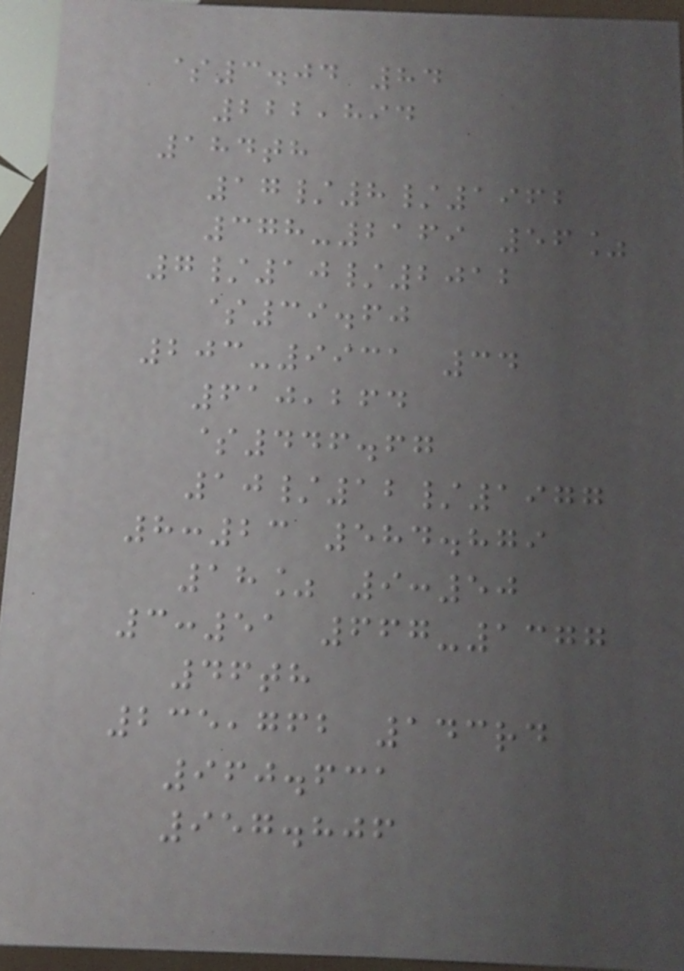$3.04 84
222,894
184th
17/8/1962
378-2169 56%
7/10/2012
$39.60
203-9931 34
610,264
$446.67
10/12/1977
8:23 584.879
18% 9:50
3:51 667-1377
46th
235,762 143rd
960.631
957.806
